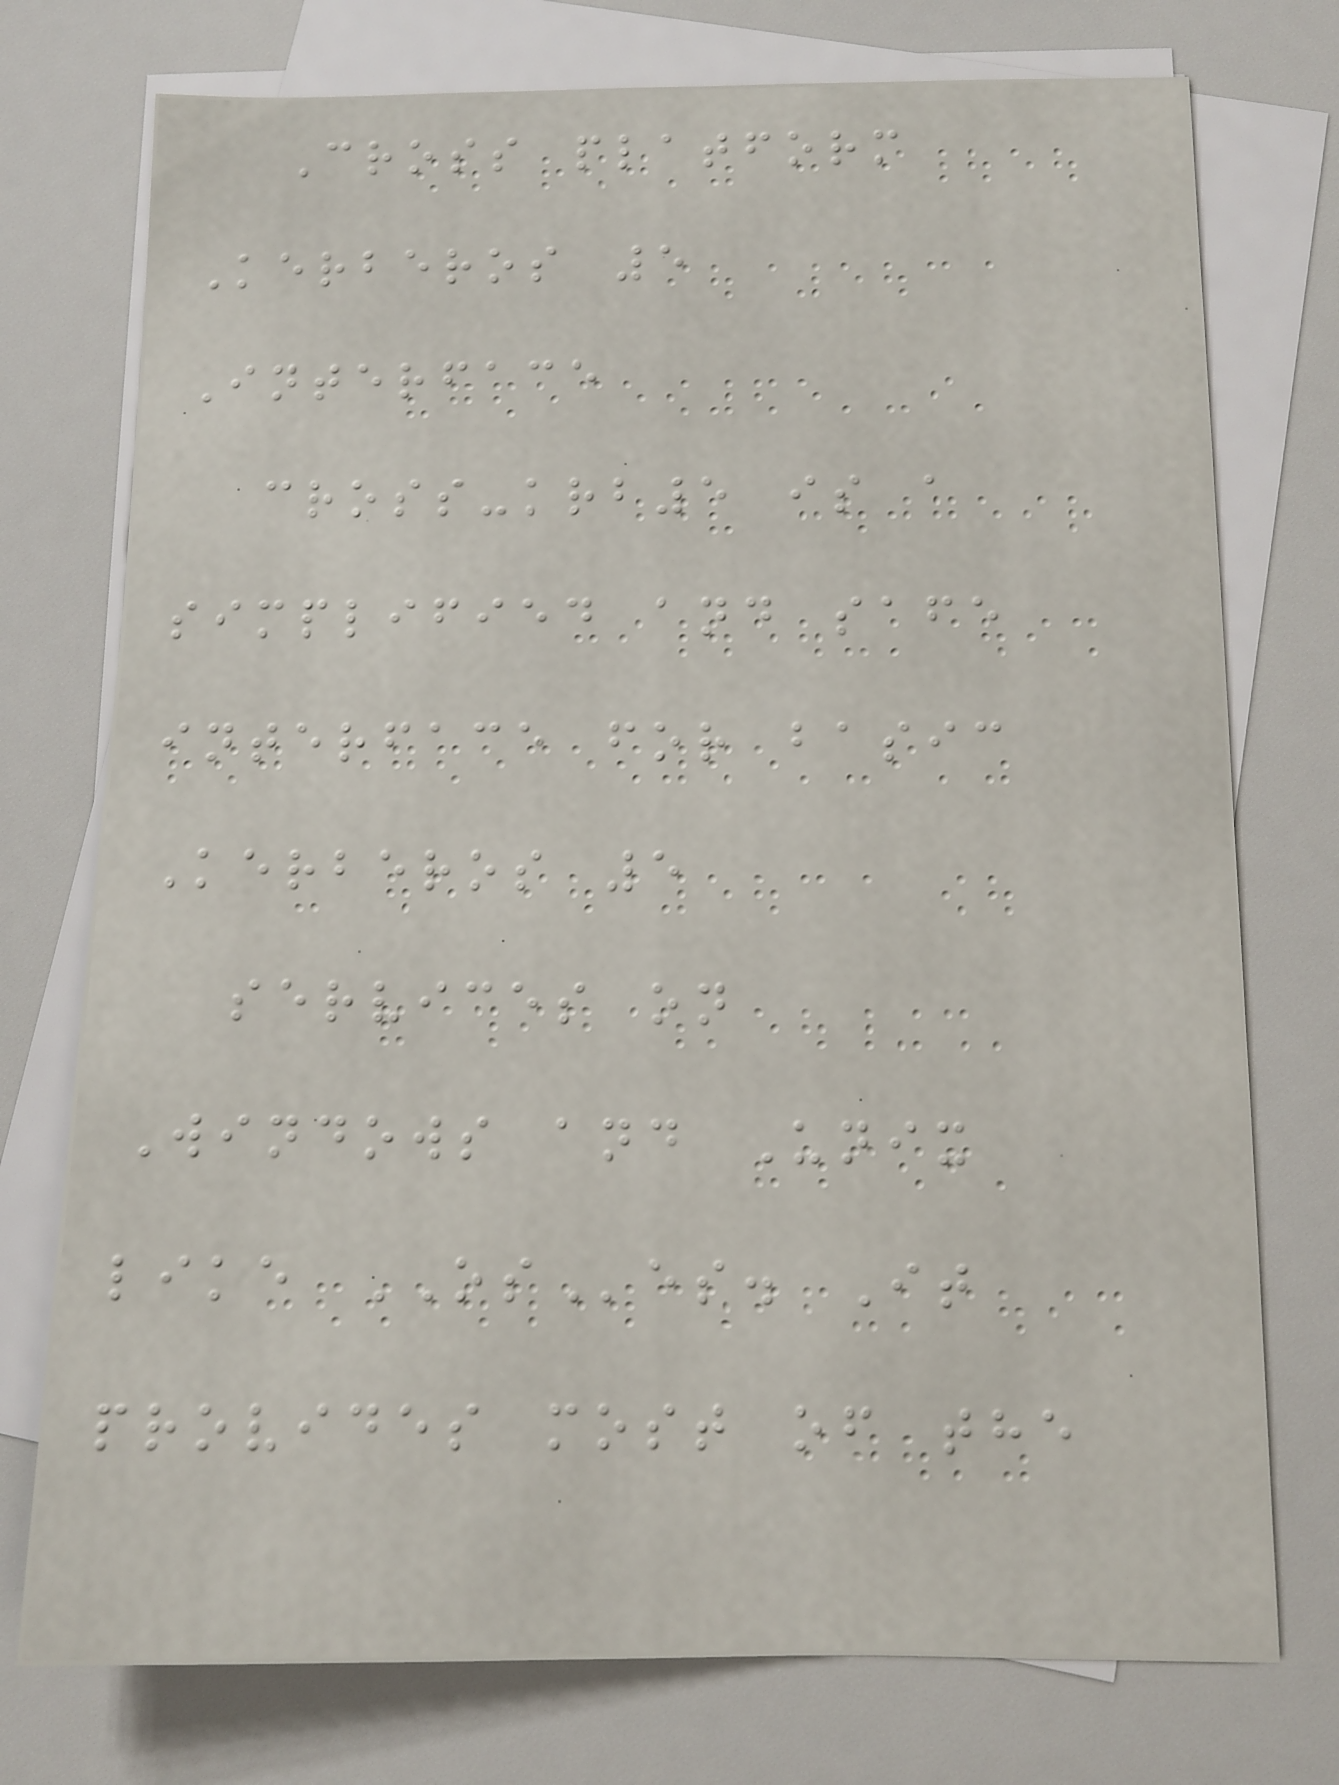Cross platform
Kerberos 5
Interface
cross-krb5 is a
simplified and safe
interface for basic
Kerberos 5
services on
Windows and Unix
like OSes. It
provides most of the
